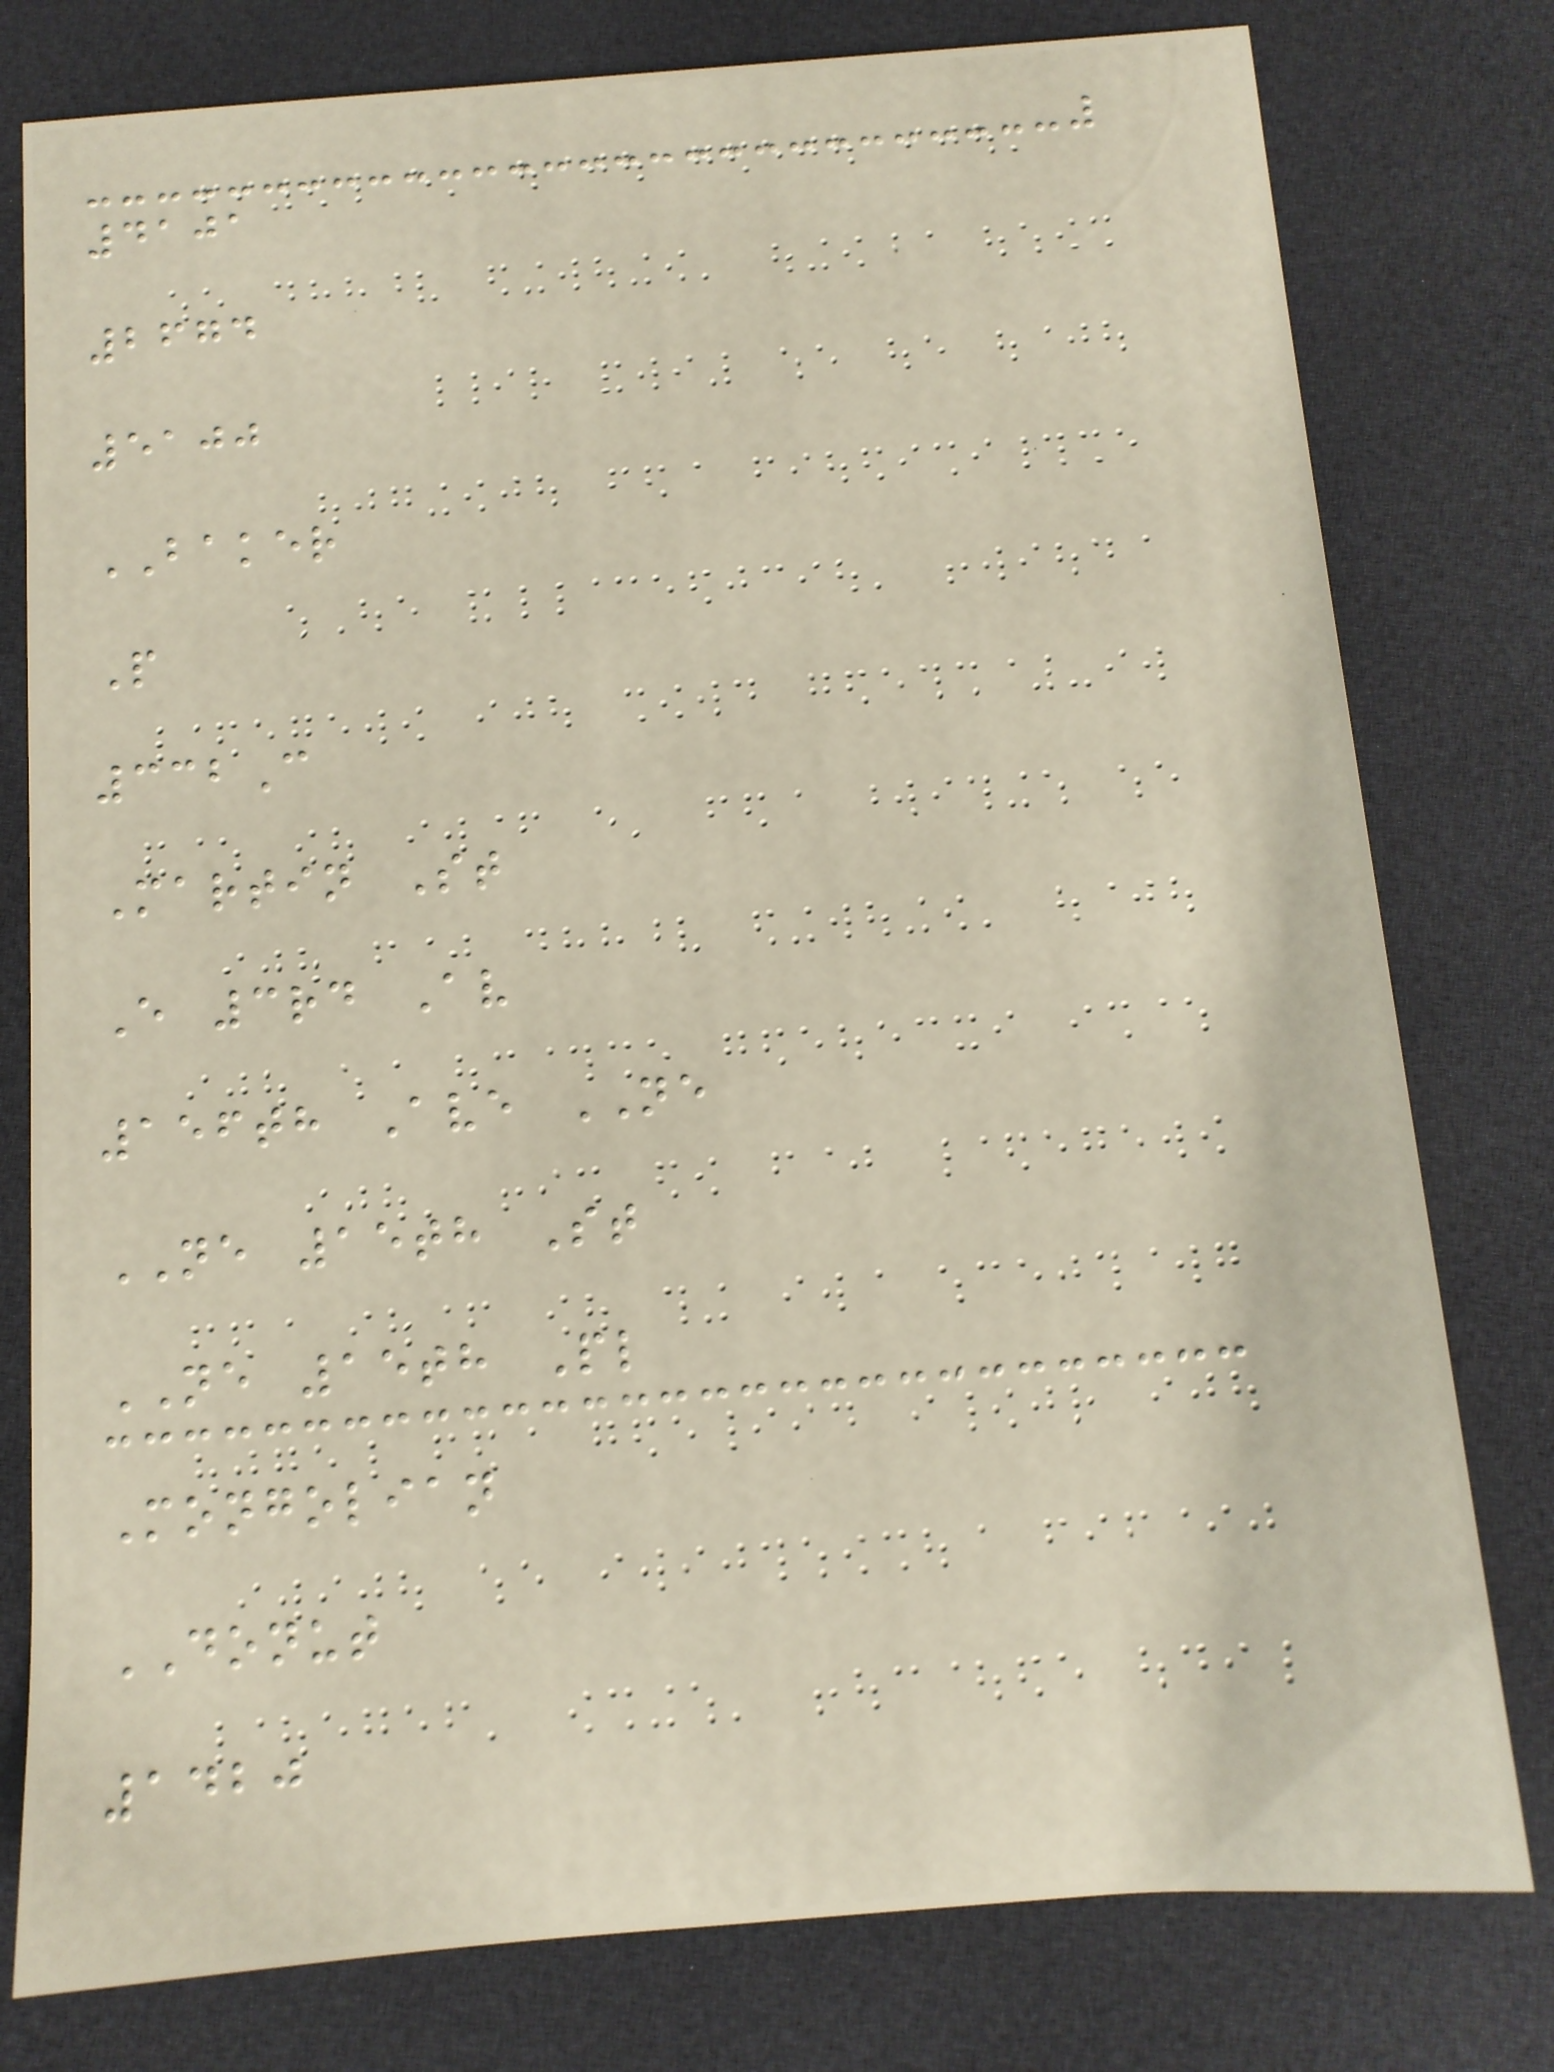4101
2674
5100
BAKER
P
332C
Martin St
E 3rd Av
156th Ave NE
NE 15th St
NE 15th Pl
Mongolian
DONUT
1420
